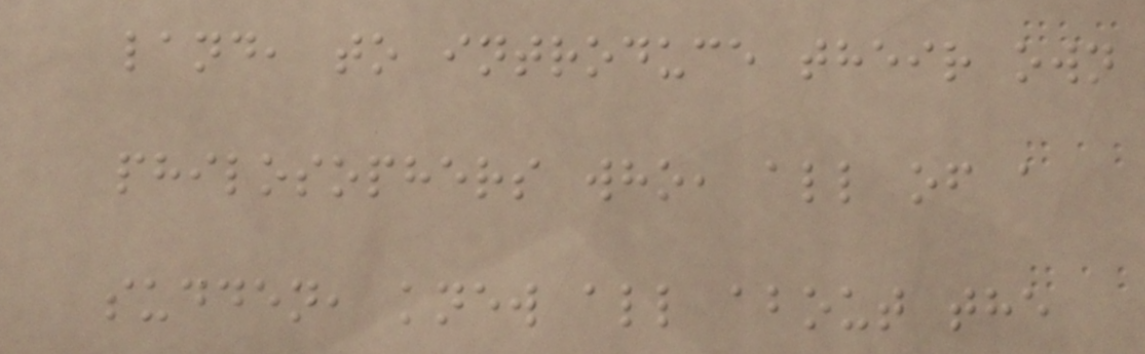land, to introduce their own
philosophers who, all of a
sudden, knew all about the
